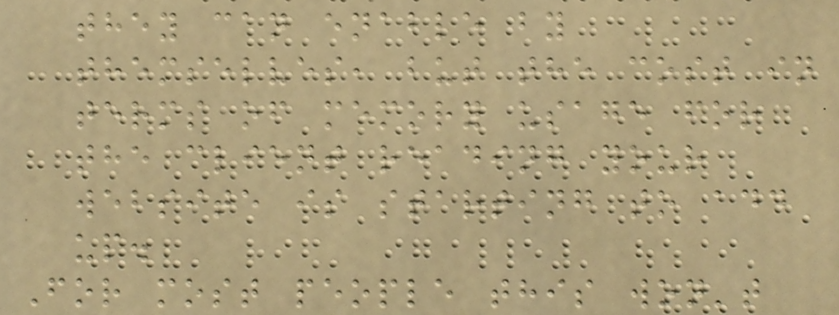they can enable by
themselves, but the cost in
terms of memory usage for
the client reading your
website is starting to add
up.
For most people this won't
